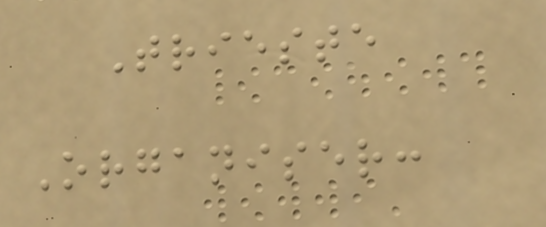Trieste
Organiser:
